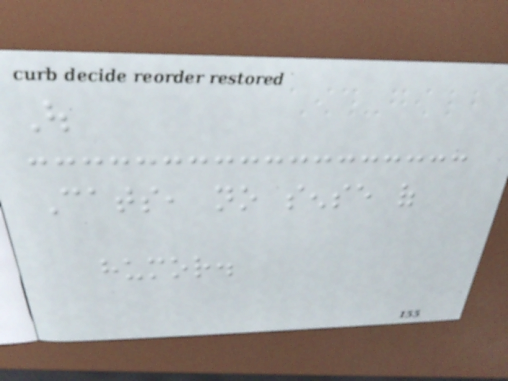Out
Cats, no sense of
humor.
